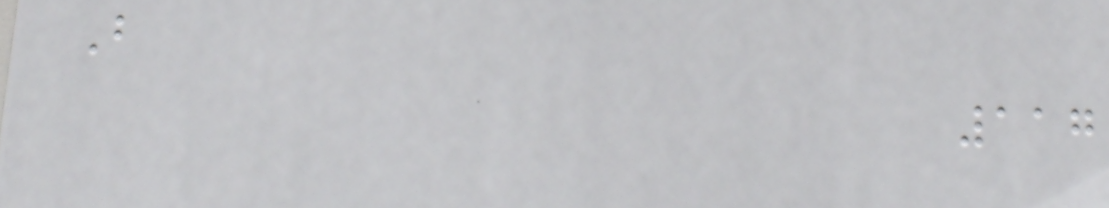B
117
